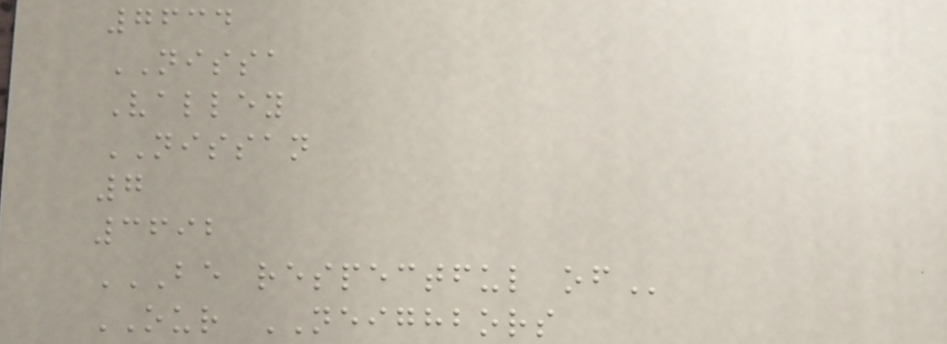7634
NISSA
Valley
NISSAN
7
3692
BE RESPECTFUL OF
OUR NEIGHBORS
